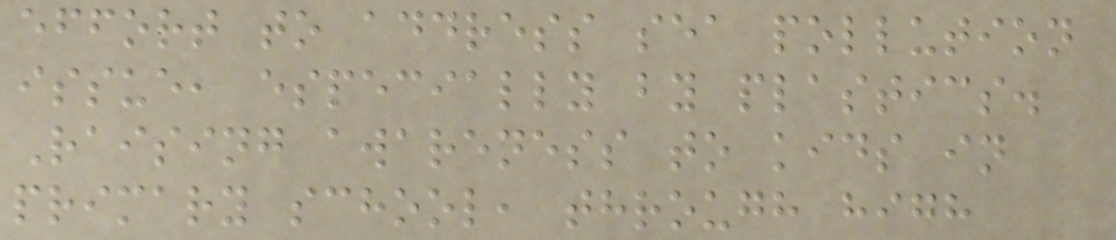effort to address sea pollution
issue, especially by plastics.
Raising awareness to kids in
primary school, through high
